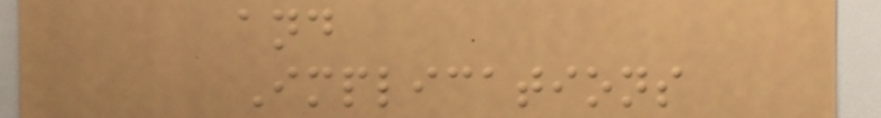and
Implications
